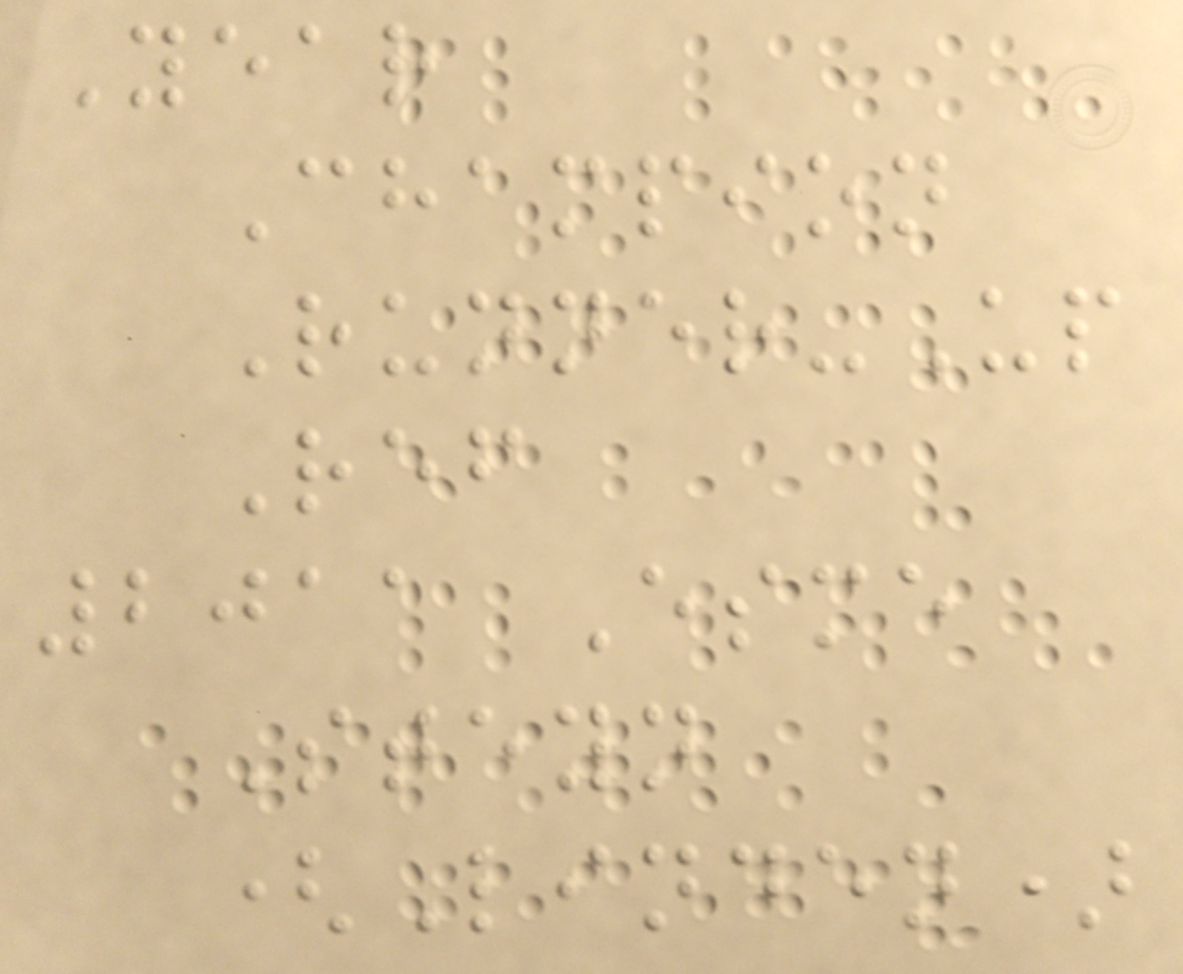Year
Champion
Runner-Up
Ref
2011 Esme
Steyn
(Linden)
